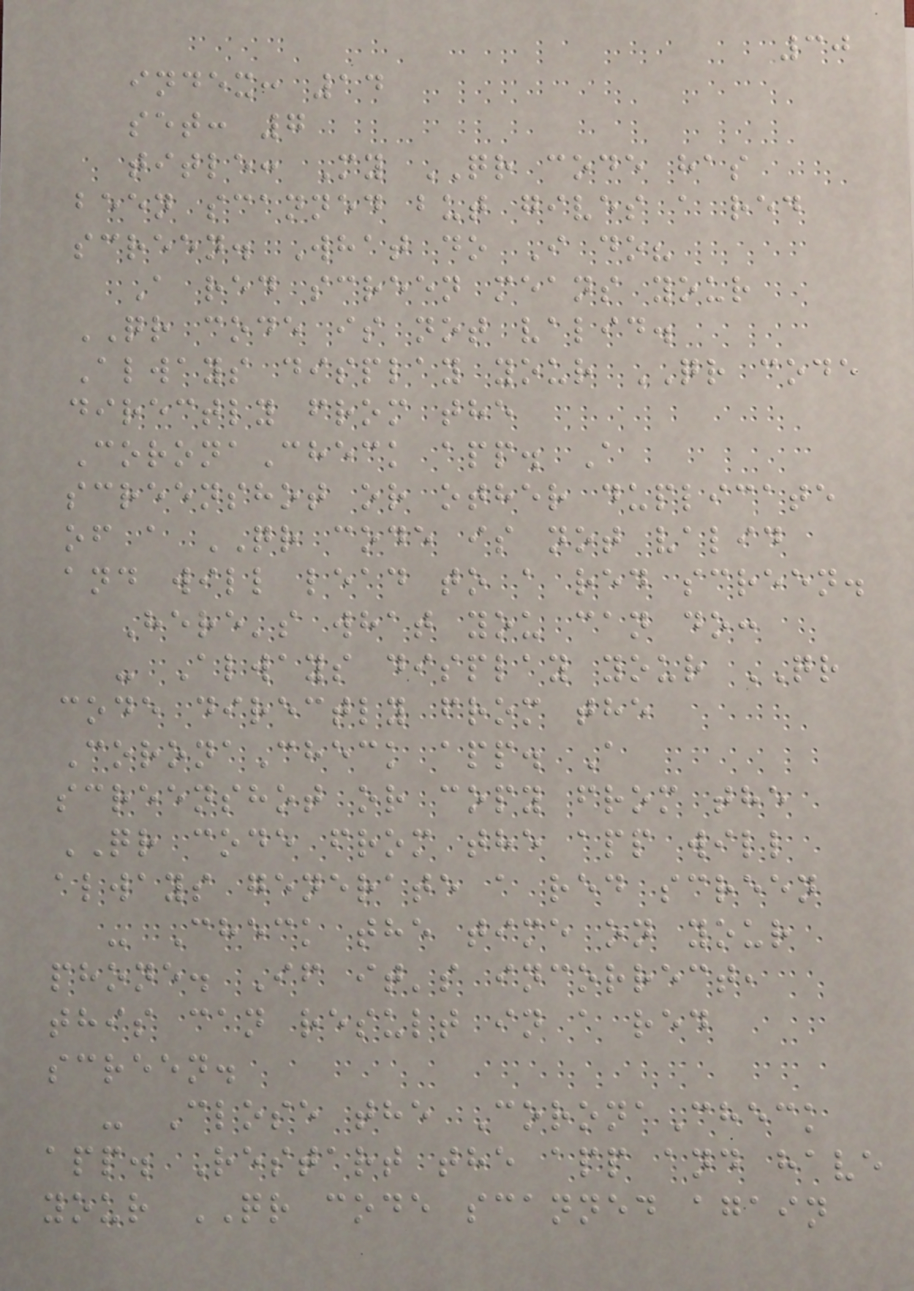30
index: 14
set: 7
title: My QR code has
been scanned but gives a red
screen. What do I do?
A red screen means your
QR code is not valid.
Always display your QR code
directly from the
CoronaCheck app. A
screenshot or other duplicate
of a QR code is not valid
and will lead to a red screen.
Here's what you can do:
- Always display your QR
code directly from the
CoronaCheck app. A
screenshot or copy from the
QR code from the app will
always generate a red screen
- Check the time on your
phone. If it's incorrect,
this can result in a red
screen.
- Close the CoronaCheck
app. Restart the app and have
your QR code scanned again
